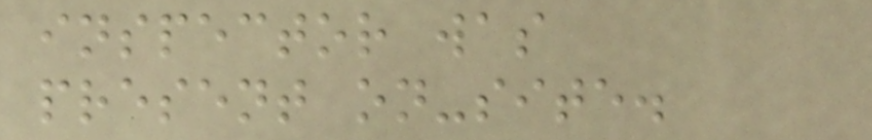inspector was
present on-site.
